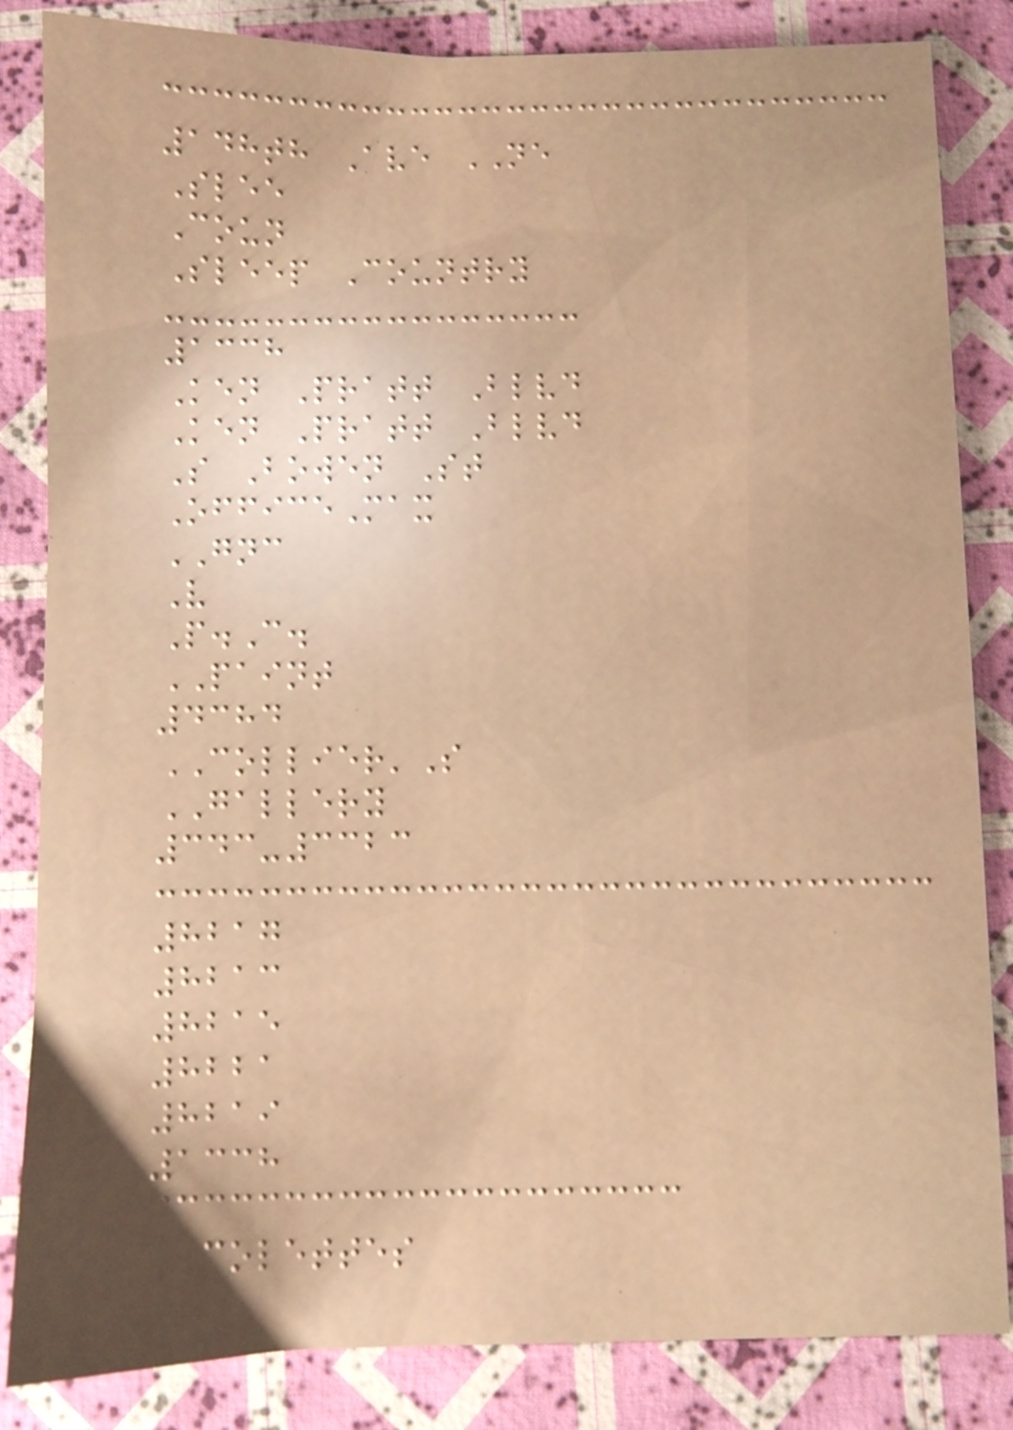148th Ave NE
Slee
Coun
Sleep Country
1338
Ken Pratt Blvd
Ken Pratt Blvd
S Bowen St
OfficeMax
GNC
V
P.C.
PAINT
4384
COLLIER'S
GALLERY
343-3323
8217
8213
8215
8221
8219
1338
COLETTES
